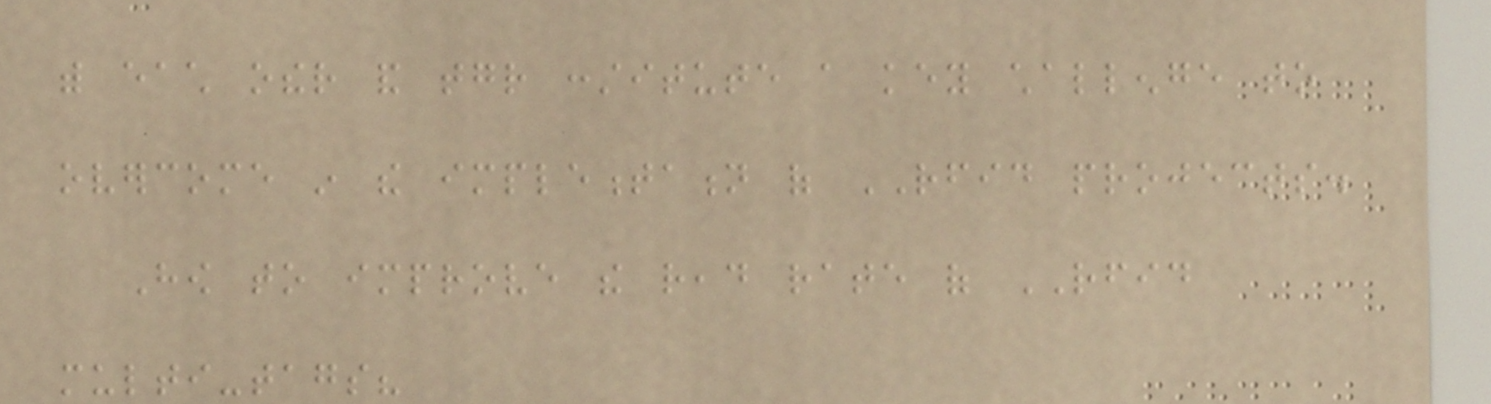with each other and together constitute a key challenge to
overcome in the implementation of RFID projects.
How to improve the read rate of RFID
multi-tags?
